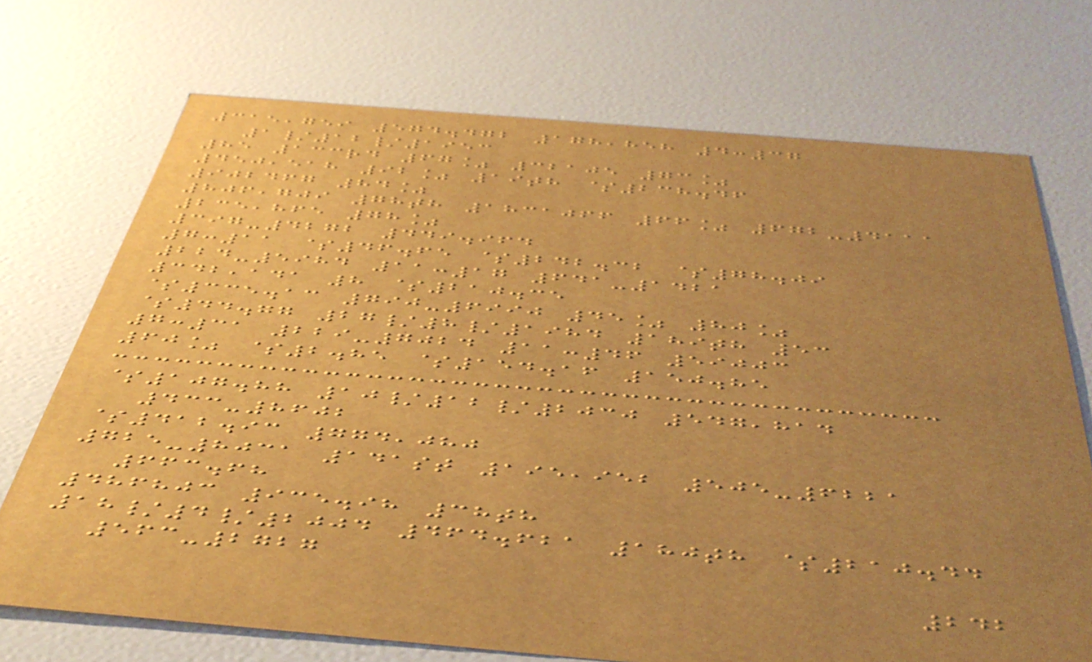315,759 574.472 178,858 4:37
1/12/1953
85 133rd 67% 32105 73%
450,518 92% 19th $238.46
902467 84%
806,709 78th 1831066 66% 672-4111
235,865 78%
397-4272 449.964
7:11 $46.65 $242.32 $78.09
224-5984 11:17 641-1421
342,141 8 $210.35
$335.13 790-6990 45% 80%
$44.77 27/8/1984 189th 53
7:31 229-7024 11:46 59003
60% $2.85 $154.16 150.85
$107.88 10/12/2030 547,814
433-8602
$412.93 774,080
725-8031 141st 195,952 505-6221
663.68
486803 935.98 38th
18/4/2004 464.621 180th $210.44
563-2727
242
